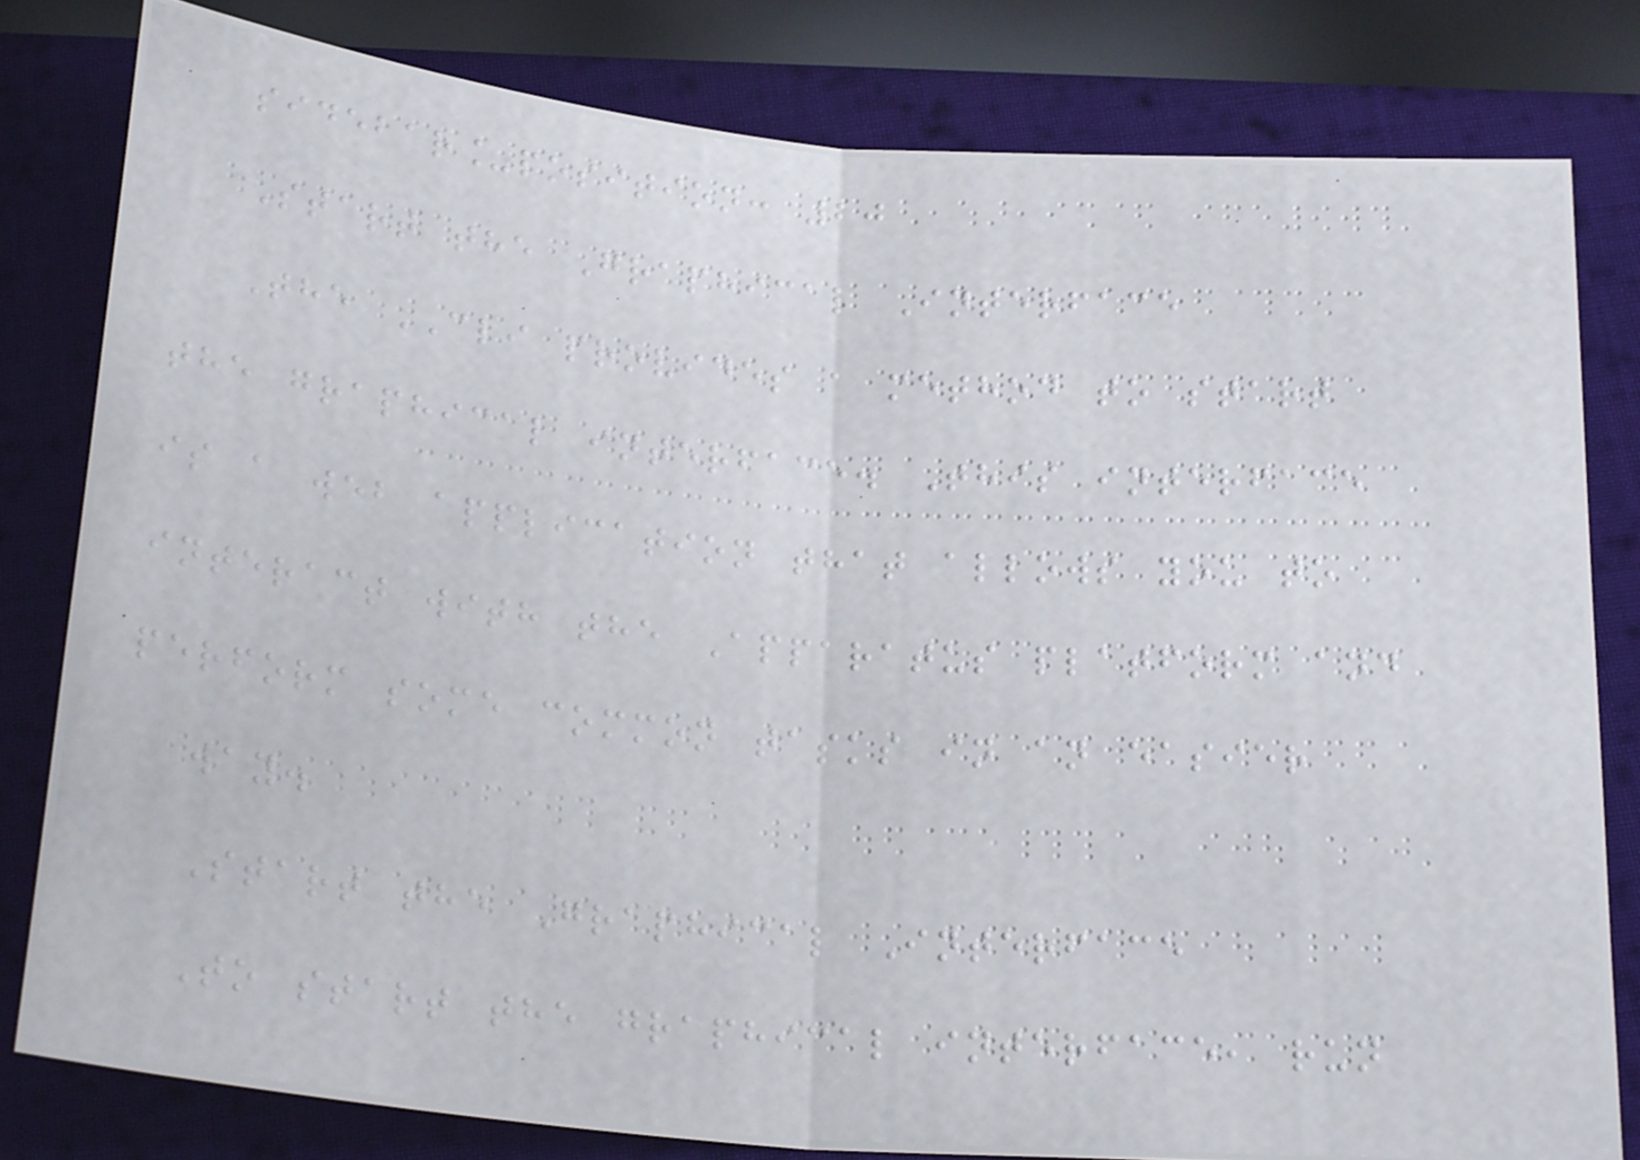sidebar_position: 20
Start the Graphical Interface
The CLI provides a method to start
the graphical interface. This interface
is a web application that allows you to
interact with the Apparatus platform and
perform some common tasks in an easier
way.
Start the Graphical Interface
To start the graphical interface, run
